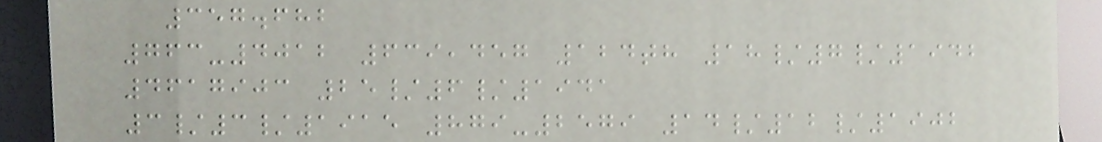357.682
763-4012 639,457 124th 18/7/1942
4617903 25/6/1941
3/3/1915 879-2579 14/12/1902
